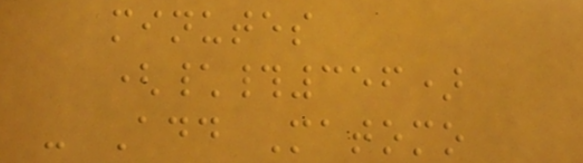minutes
(\#356)
- Add Matomo
